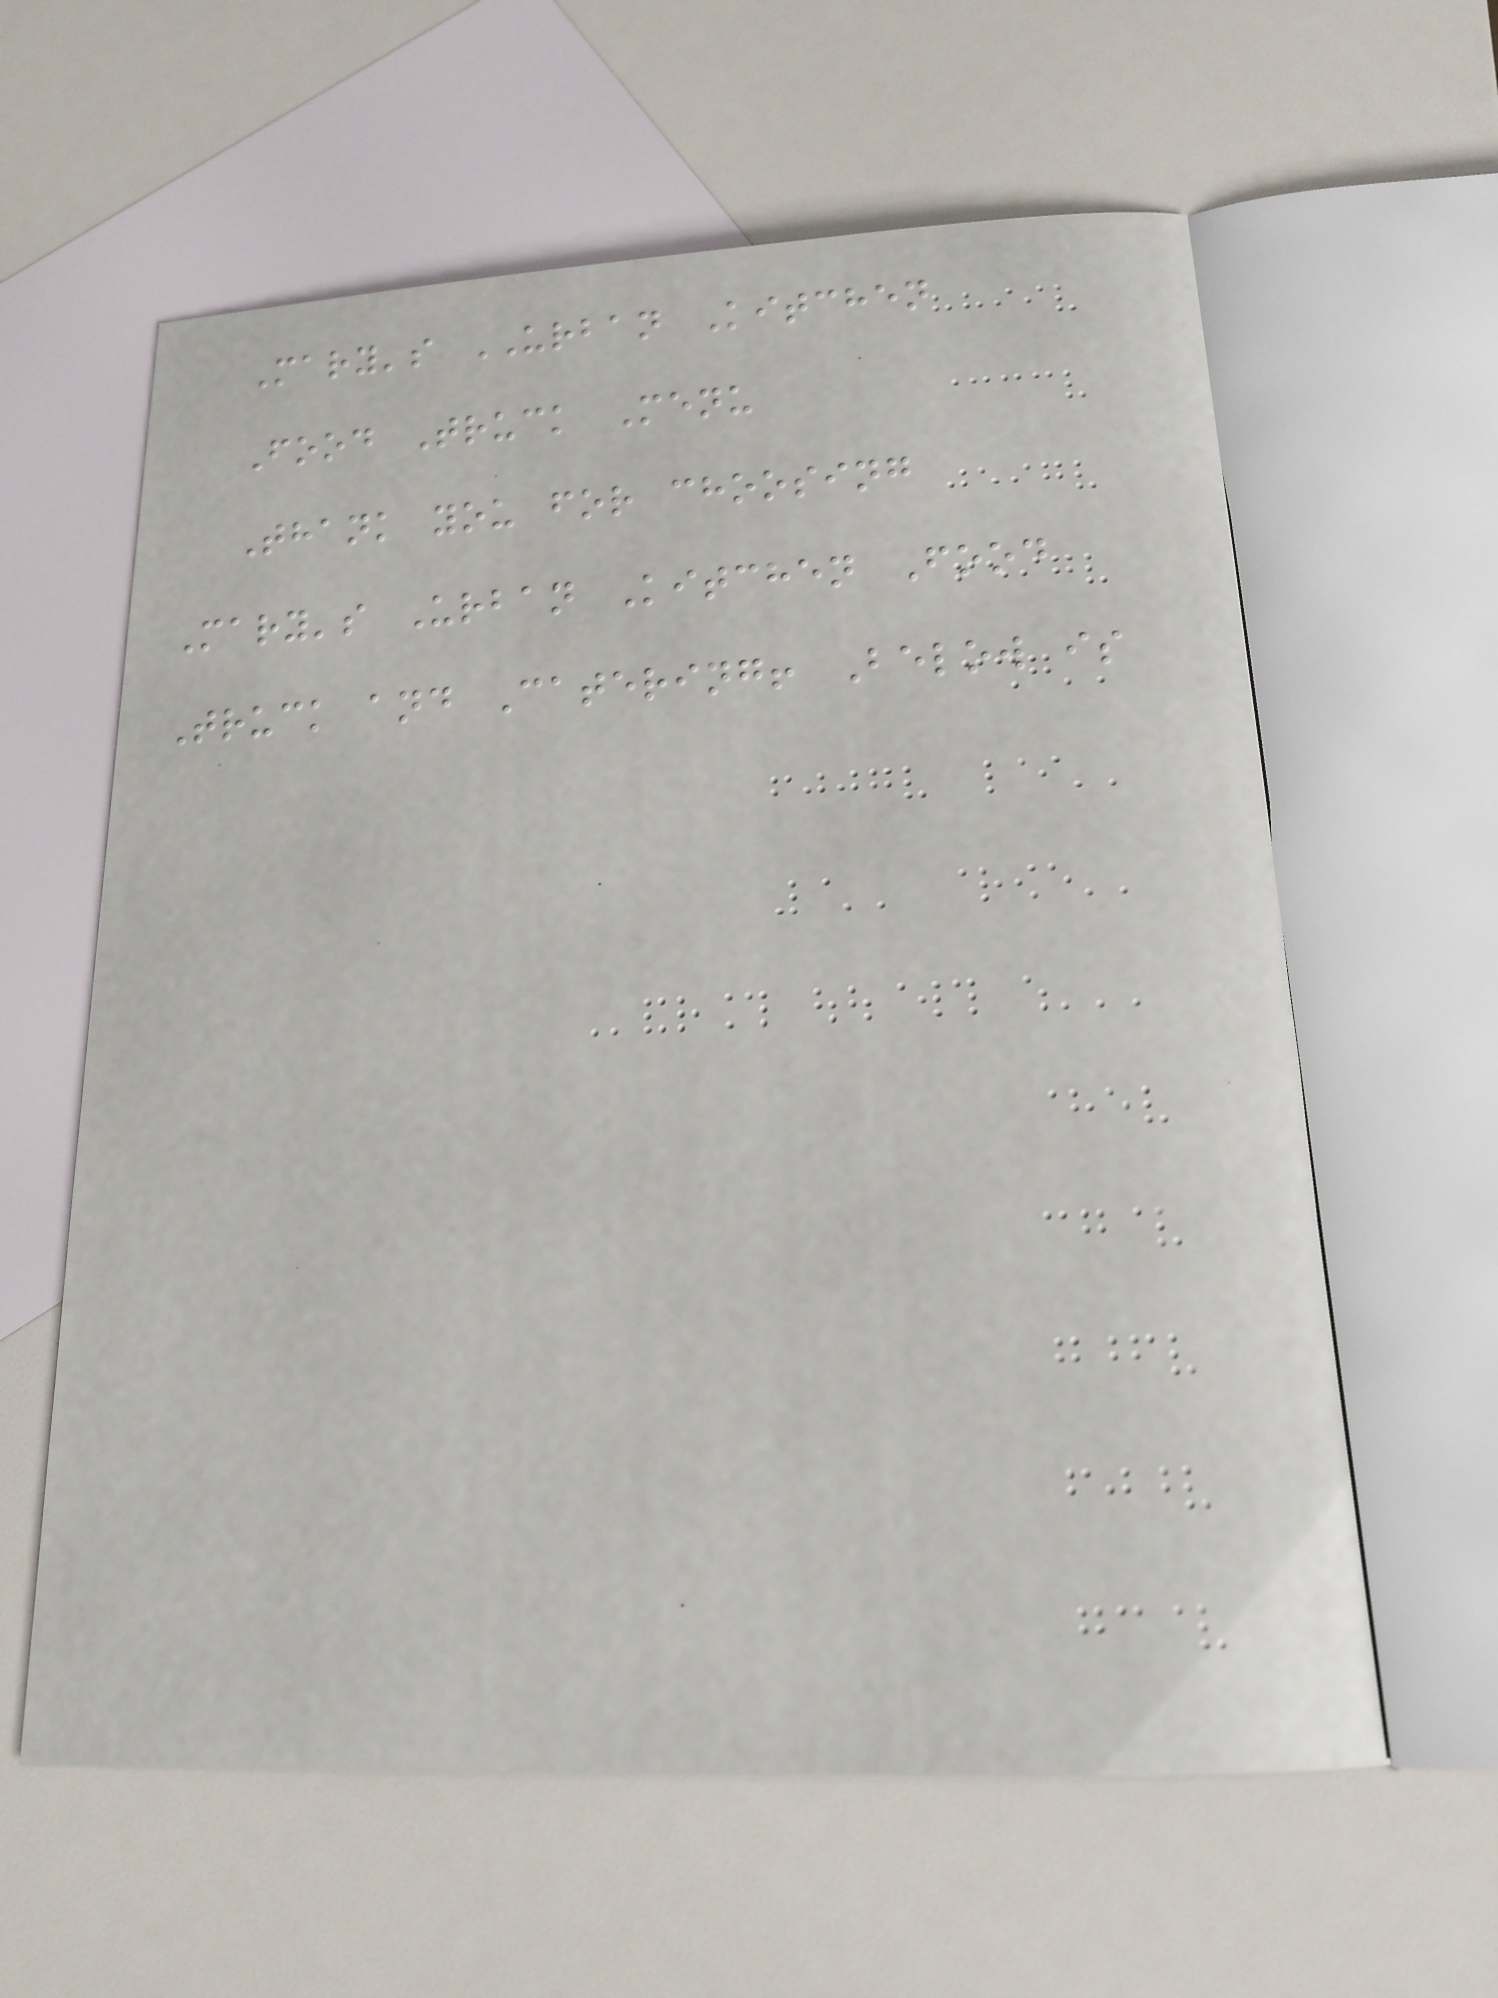Mary's URBAN Kitchen
Food Truck Menu
Thank you for choosing
Mary's Urban Kitchen Food
Truck and Catering! Below is
